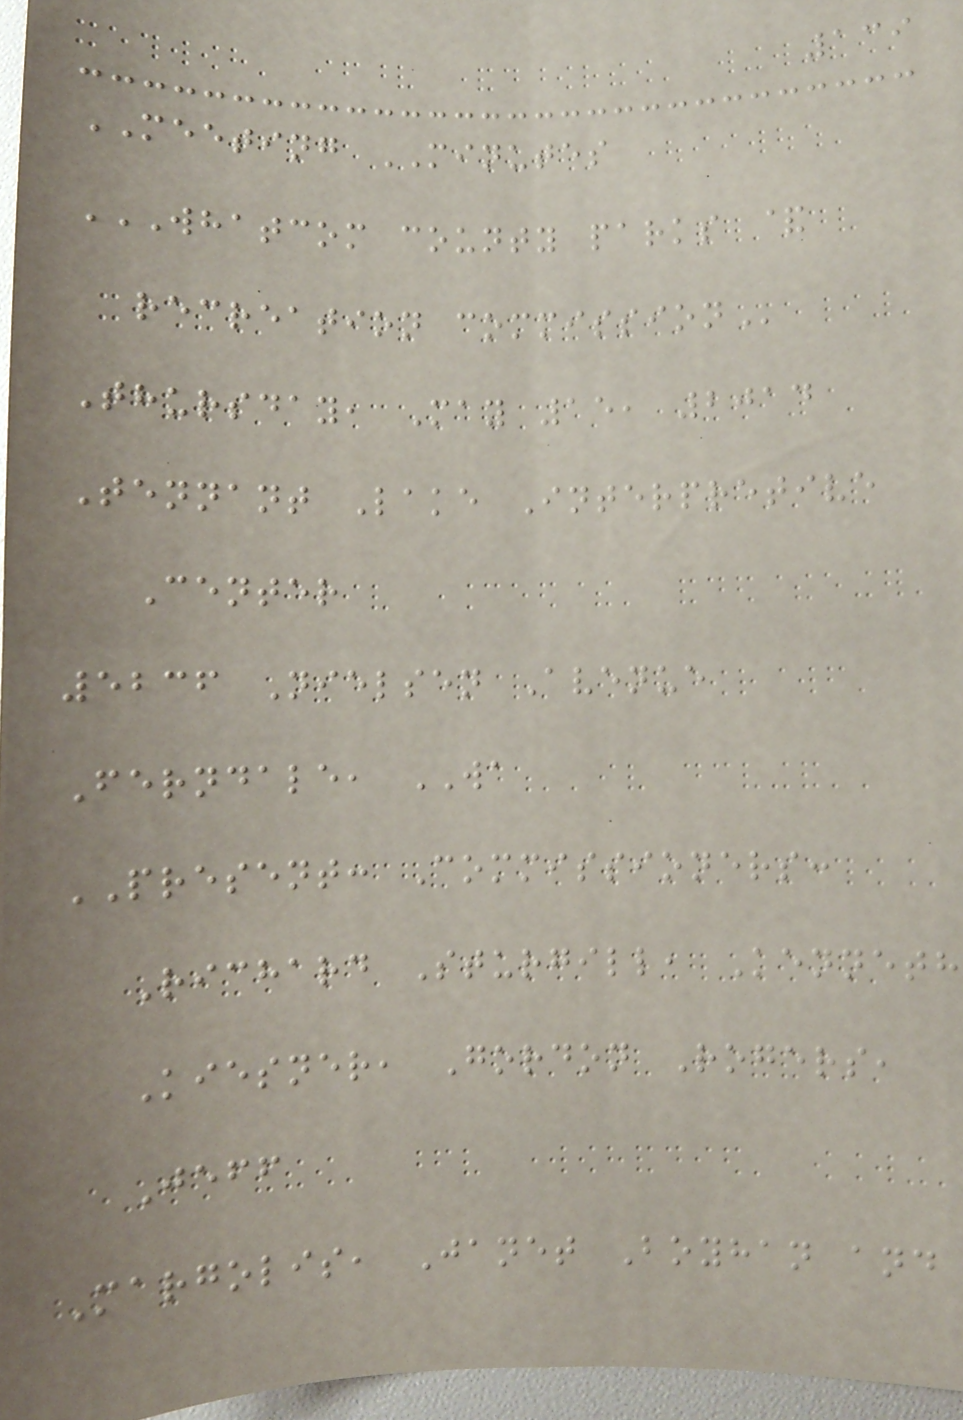139
MEETING MINUTES
WHATCOM COUNTY PARKS &
RECREATION COMMISSION
Thursday, May 15, 2014
Tennant Lake Interpretive
Center
5236 Nielsen Avenue
Ferndale, WA
PRESENT: Commissioners:
Richard Sturgill, Kenneth
Kiesner, Gordon Rogers,
Jeff
Margolis, Janet Boyhan and
